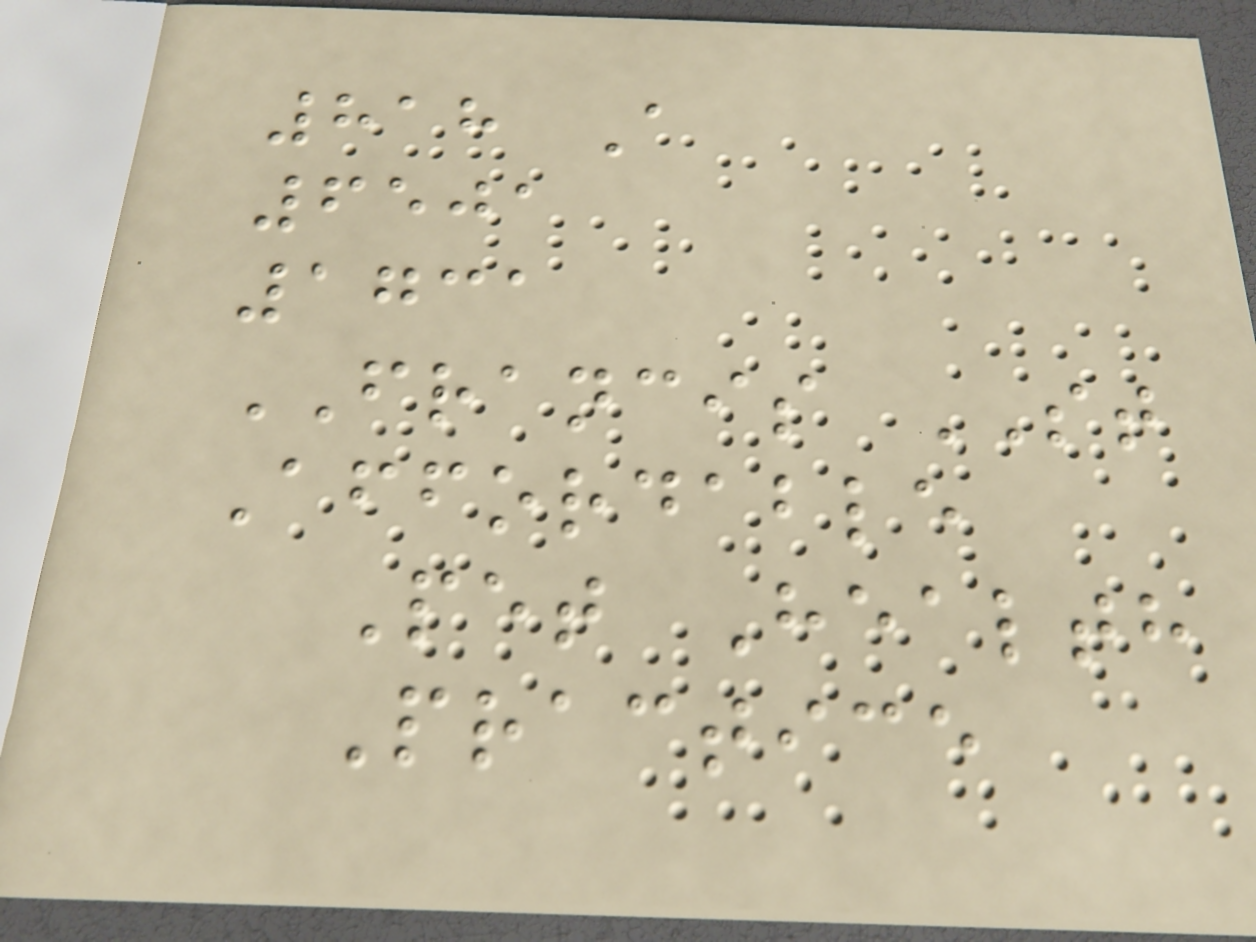818 A
6501
1731
FRANCIS ST
Affordable
Pet Health
Practice
